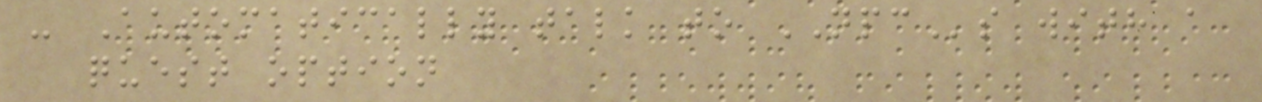- Automatically talk to NPCs with a
quest option
